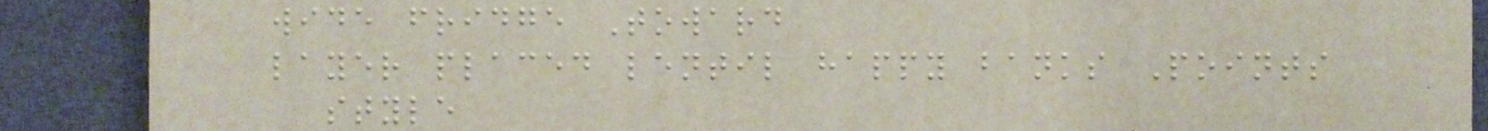wide fridge Toward
layer placed lentil happy banks Points
style
